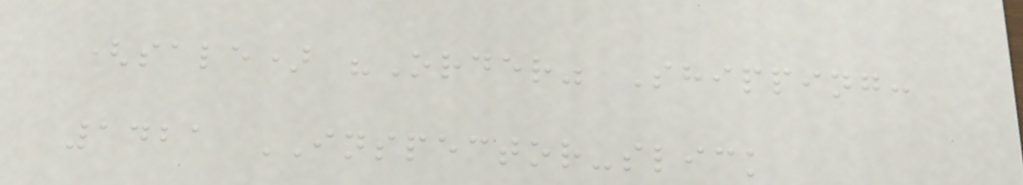(sale) "Order" Shipping:
1421 INSPECTOR-slick
